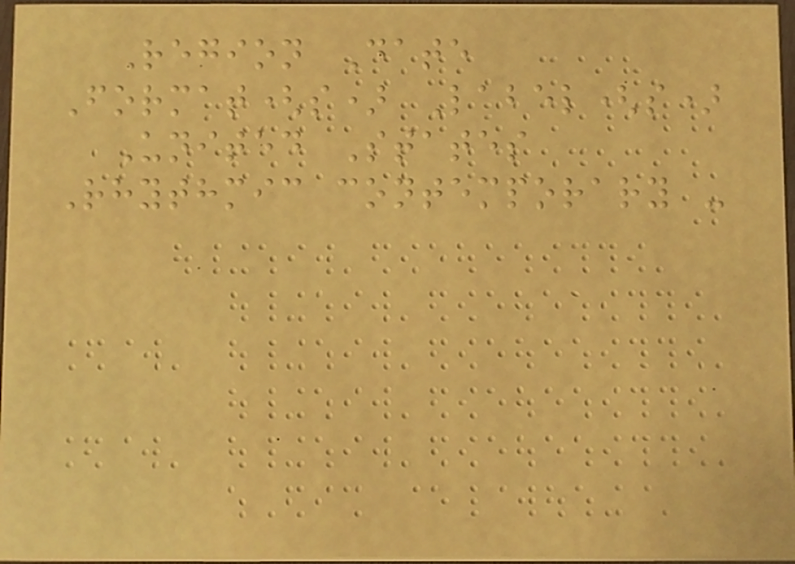Region Date
Format(s) Label(s)
United States
Rhythmic contemporary -
